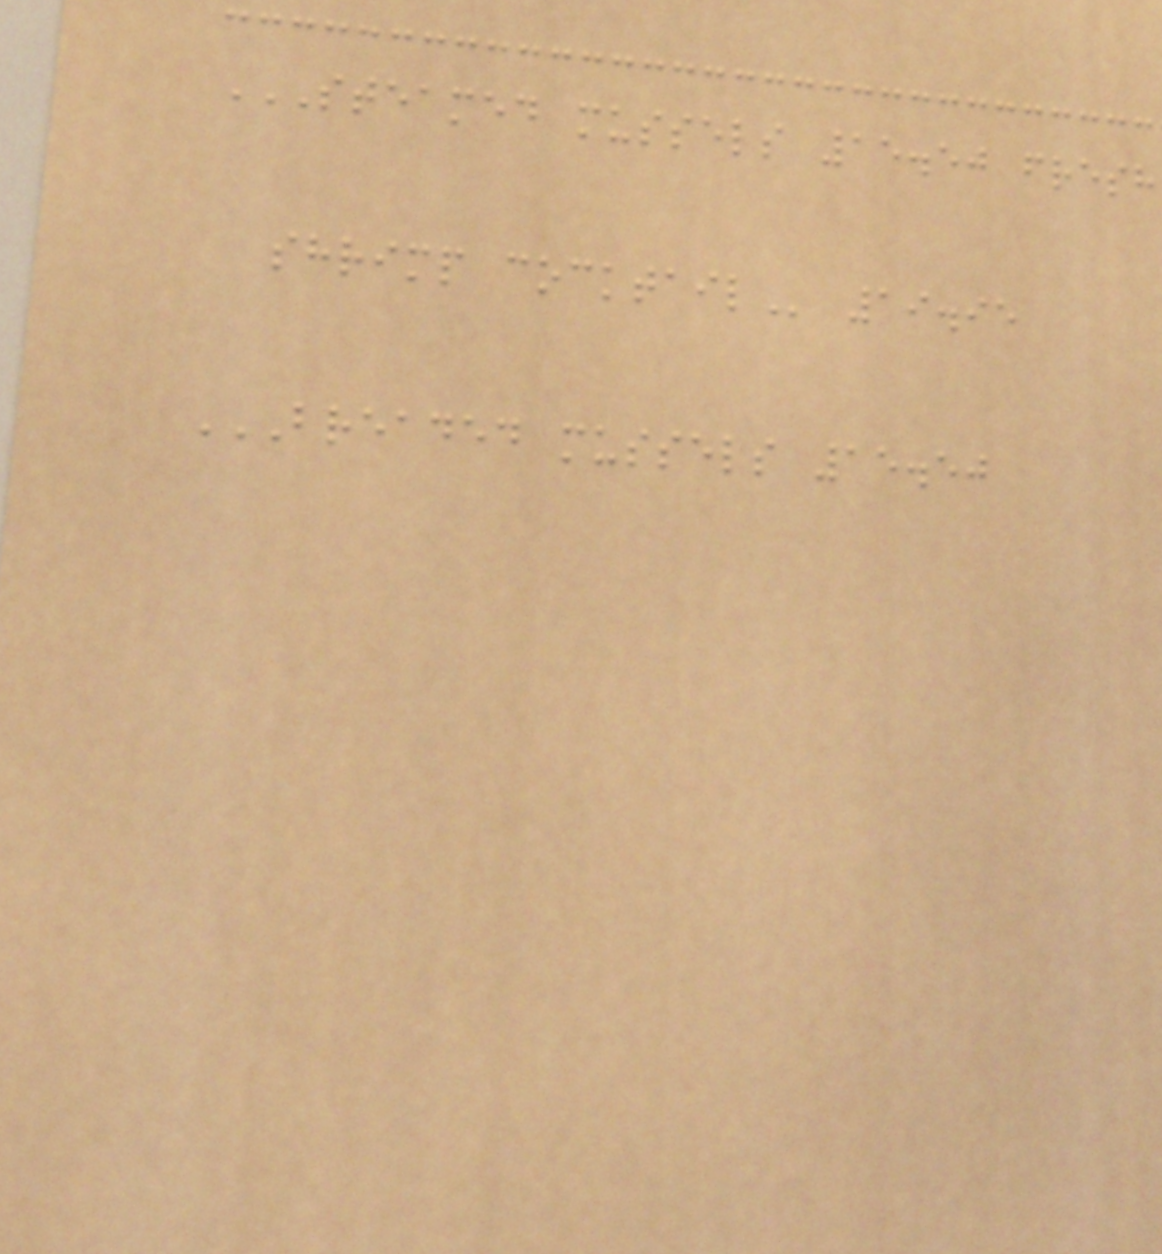STEAMED MUSSELS 15.50 FRESH
SHRIMP COCKTAIL 19.95
BREADED MUSSELS 15.50
